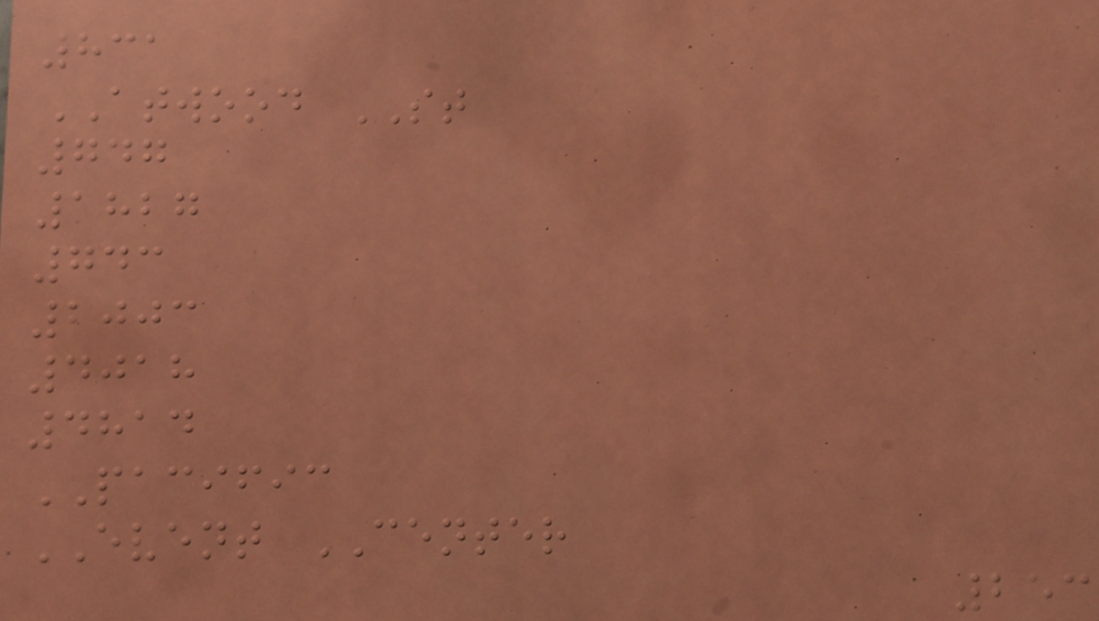831
ATWOOD ST
747
1827
743
2003
4018
4814
PACIFIC
EVENT CENTER
253
